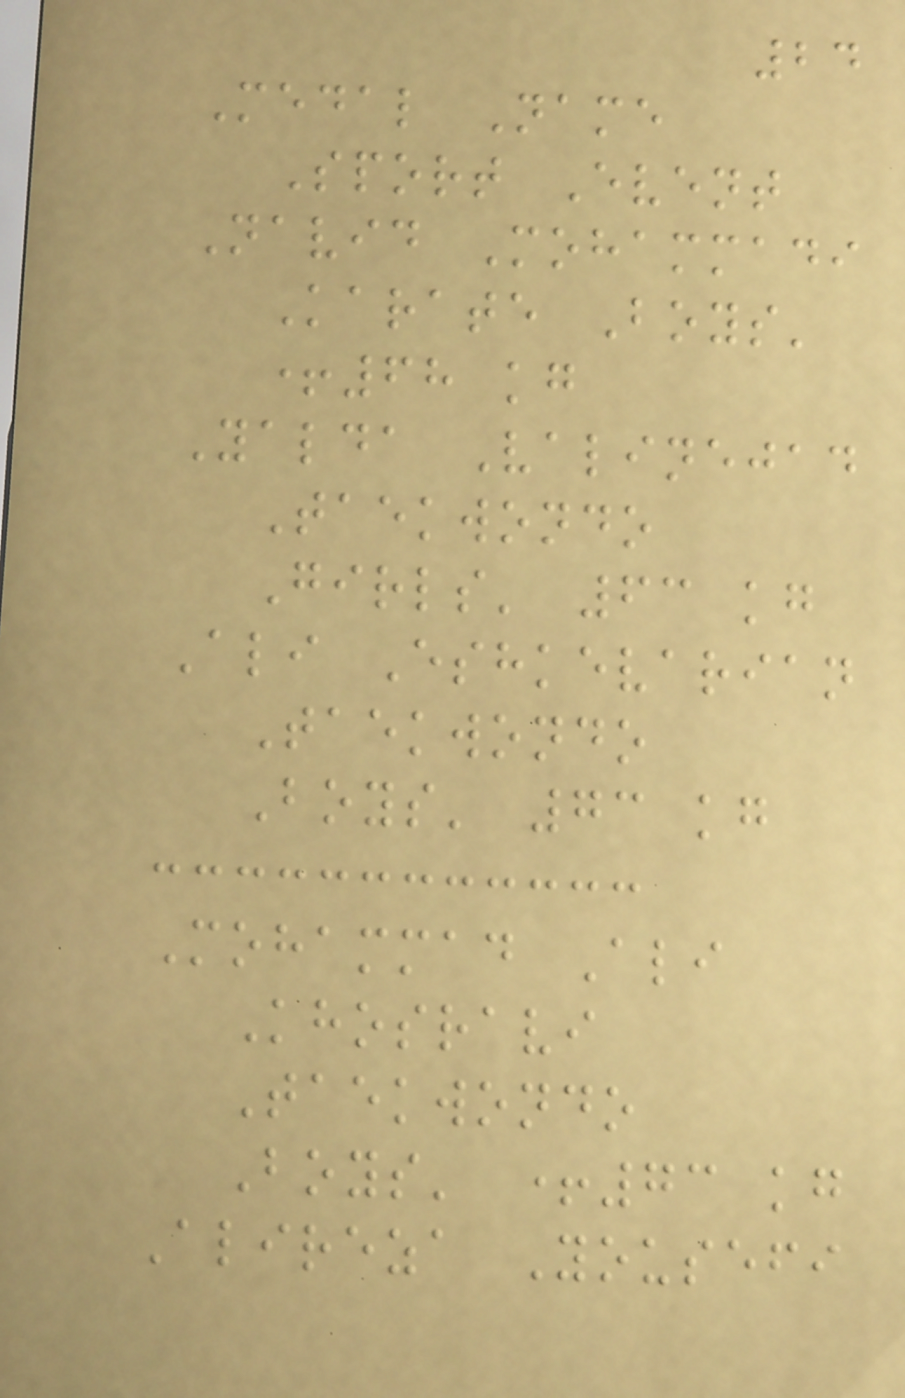24
Medal Name
Sport Event
Navid Mohammadi
Karate Boys'
+68 kg
Yalda Valinejad
Taekwondo
Girls' 63 kg
Ali Eshkevarian
Taekwondo
Boys' 73 kg
Mohammad Ali
Khosravi
Taekwondo
Boys' +73 kg
Alireza Yousefi
